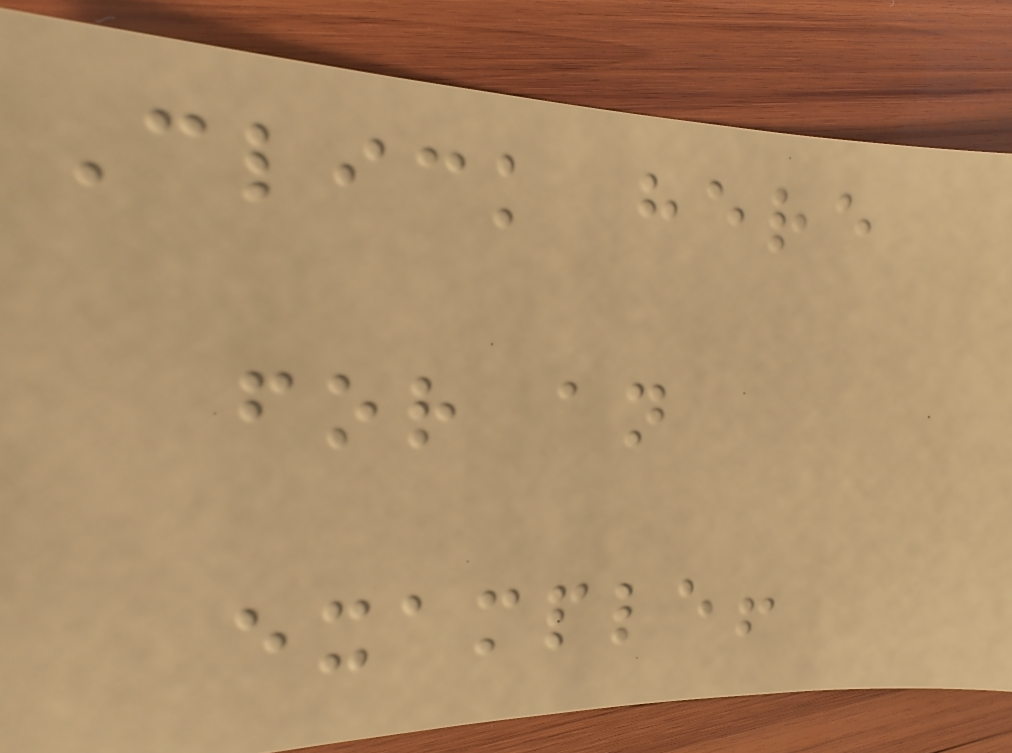Click here
for an
example!
